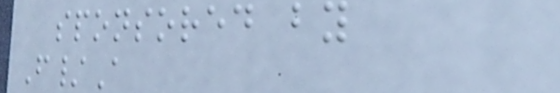sponsored by
F/A
